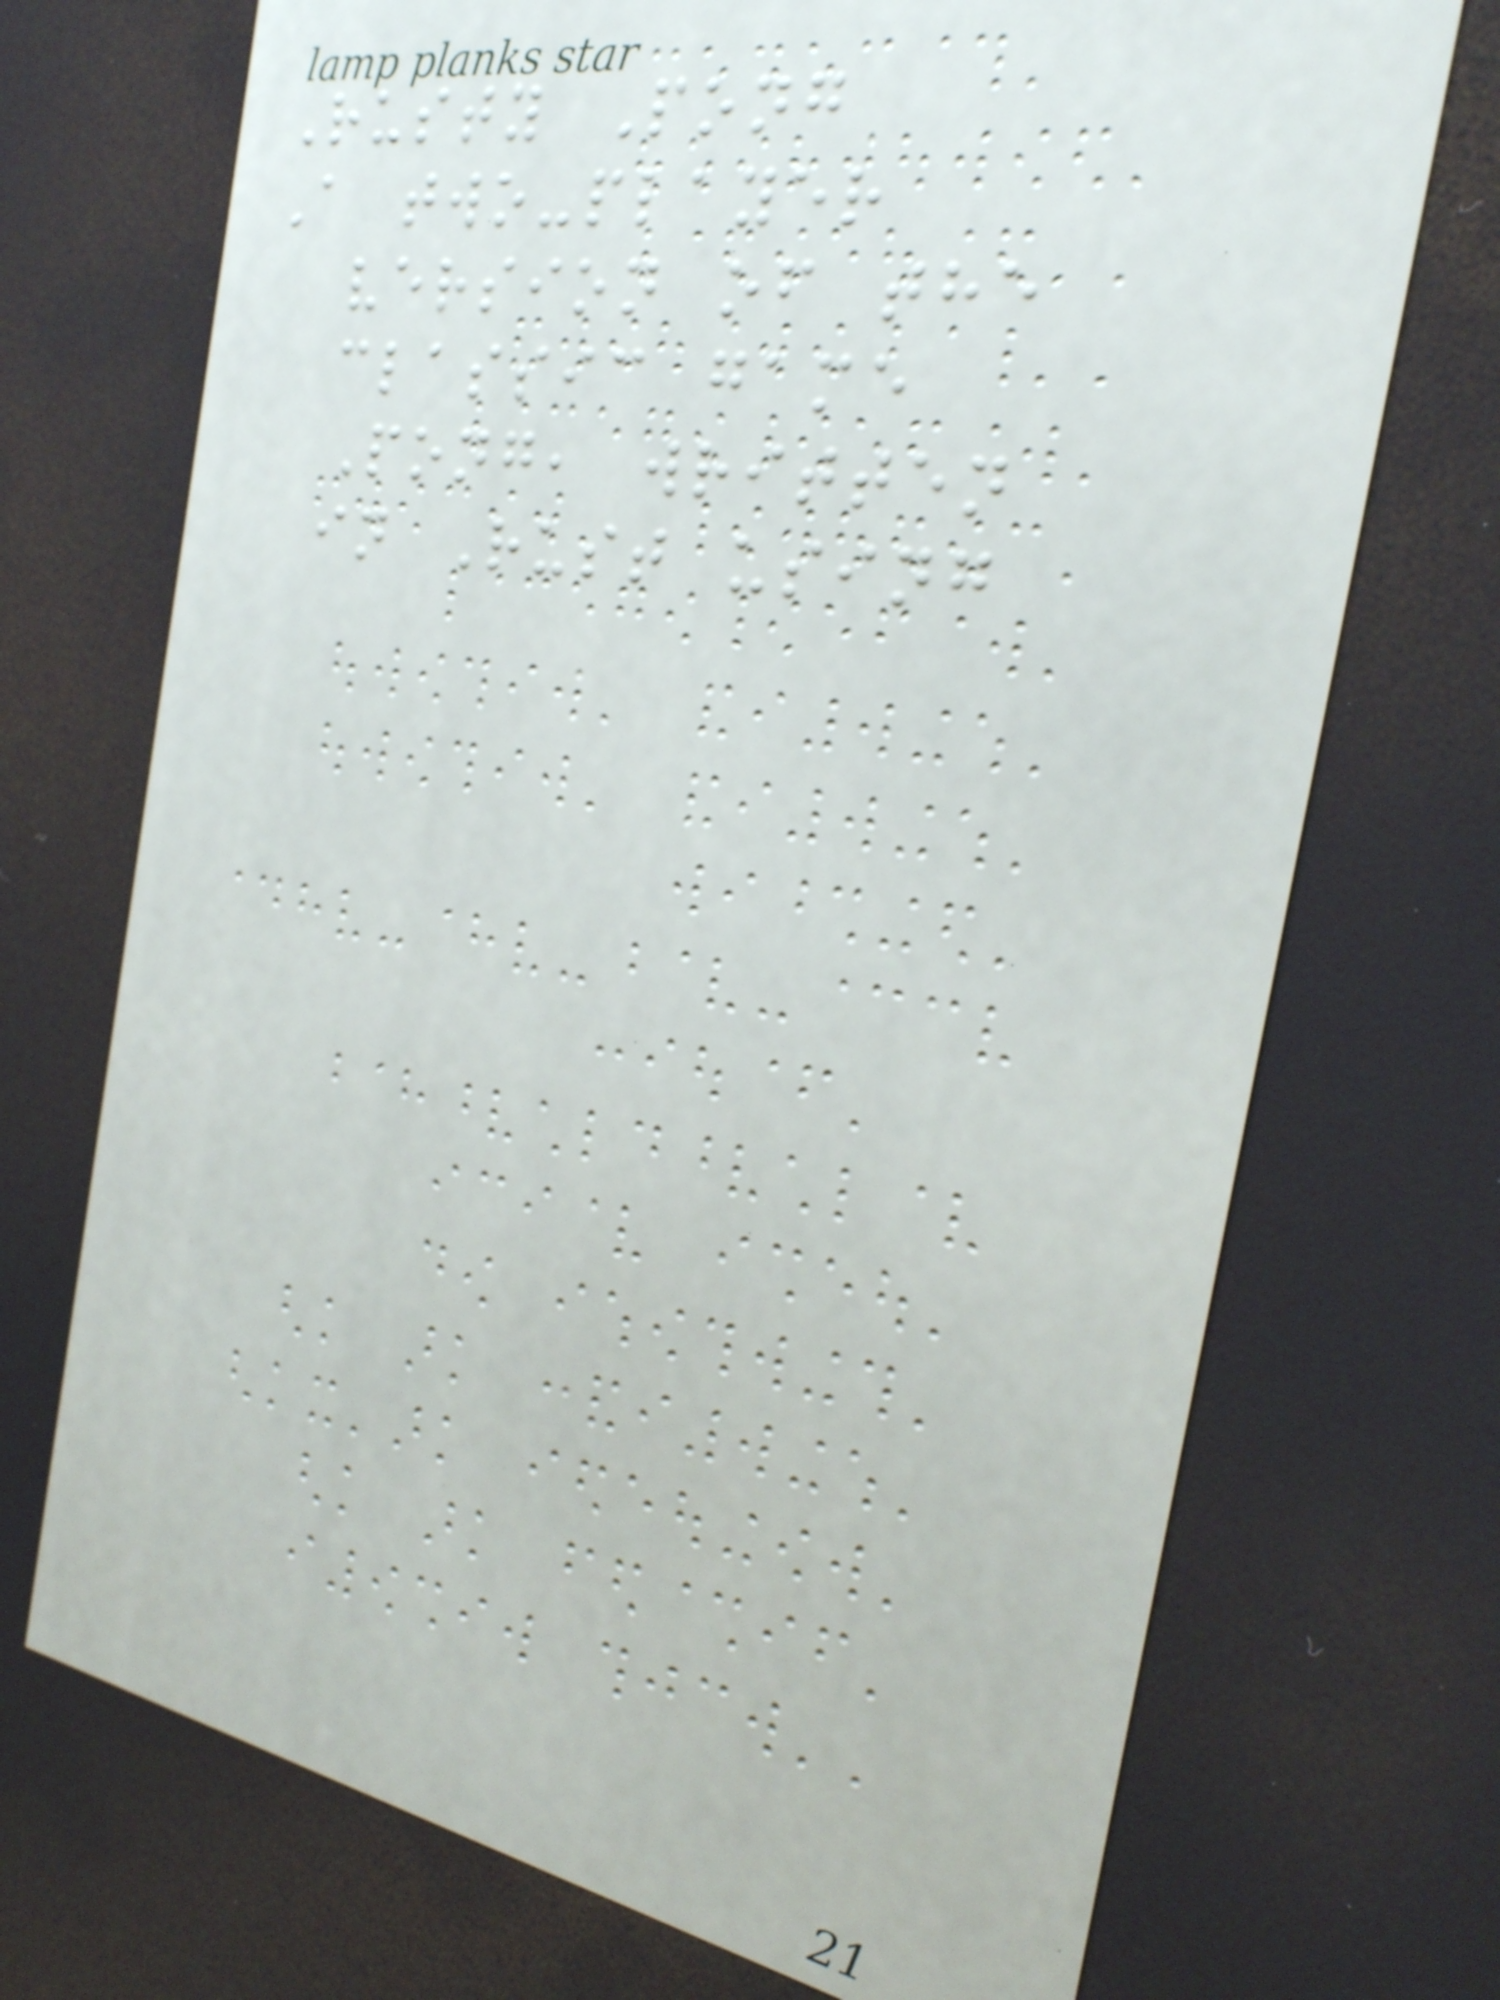Rusty Pong
A two-player
version of the
classic game
Pong, written
in Rust using
